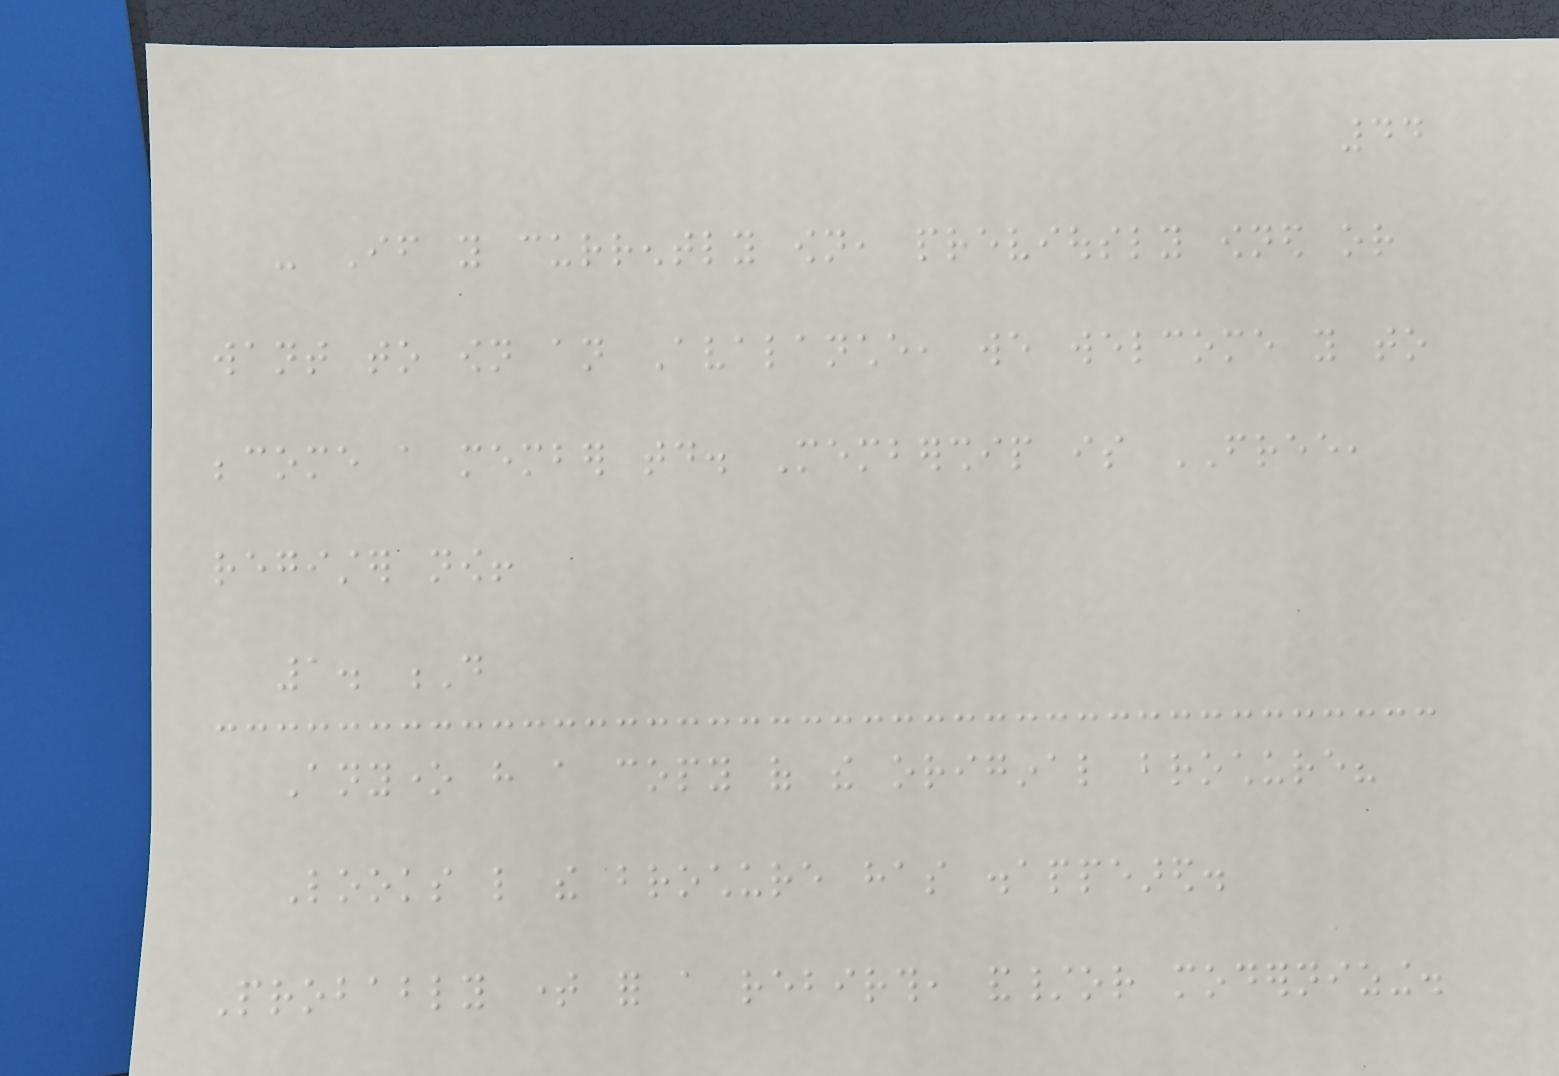44
- If you currently own, previously owned or
want to own an Avalanche, we welcome you to
become a member today. Membership is FREE,
register now!
1. D
Anyone have a copy of the original brochure?
Looks like the brochure has disappeared.
Probably time for a rebirth, and/or modernizing.
